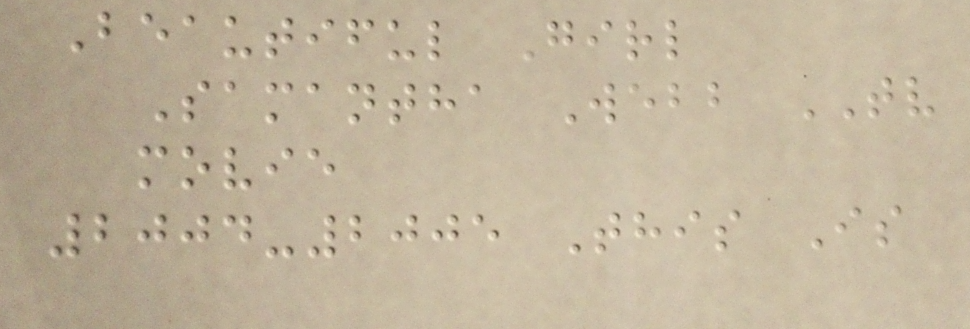Beautiful Girl
Samantha Webb TV
movie
2004-2005 This Is
